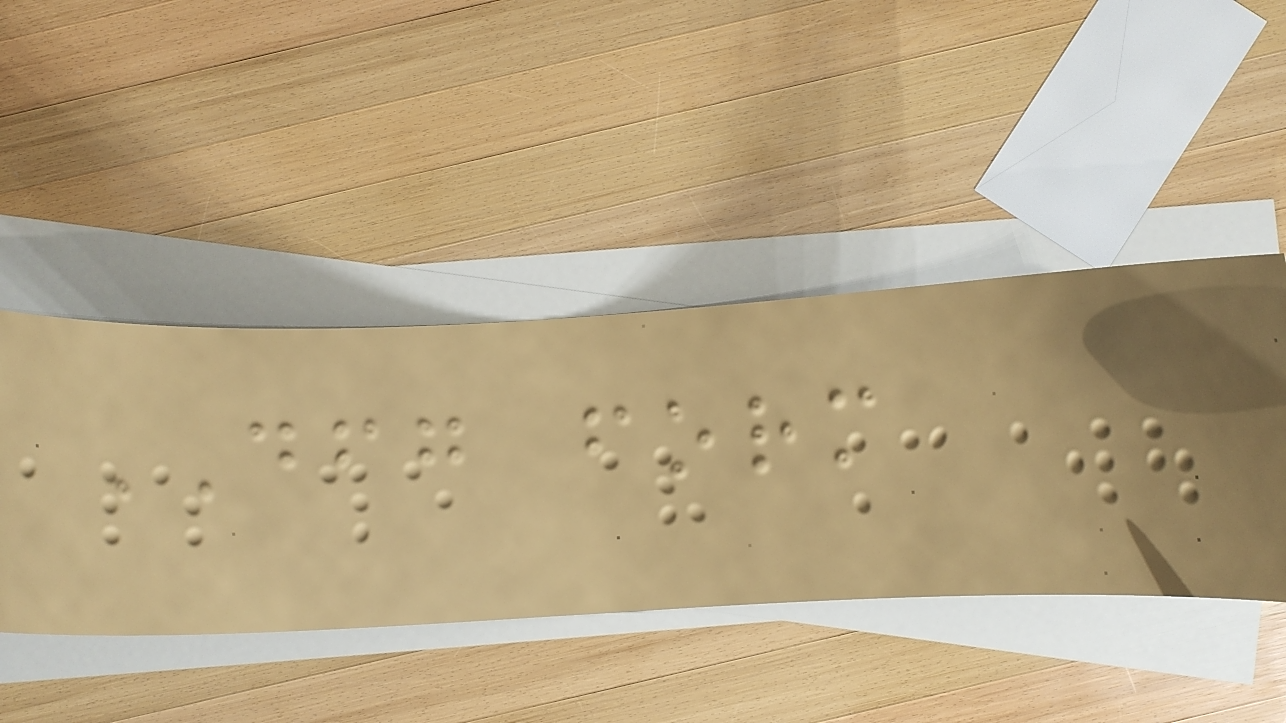DFG form
